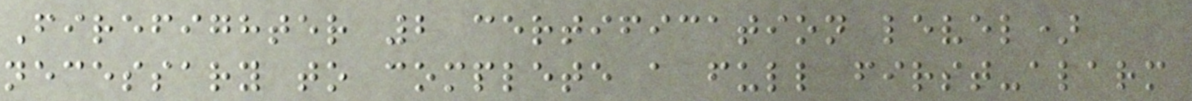Firefighter 2 certification level)
necessary to complete a full first-alarm
